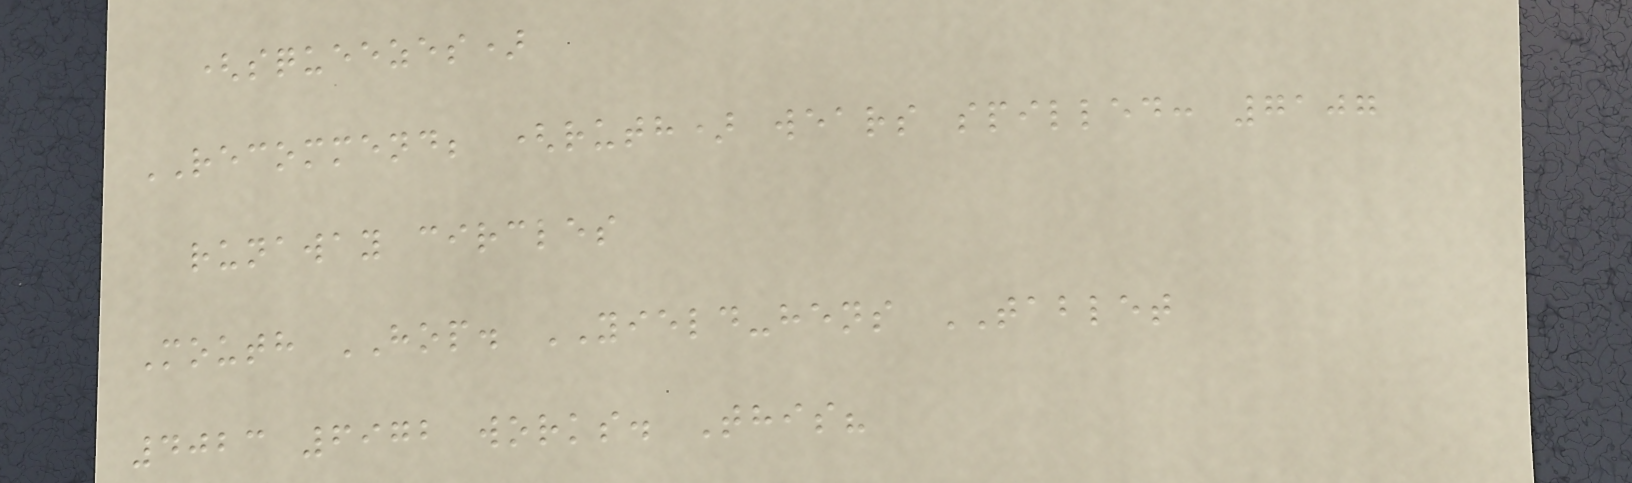(squeezes)
RECOMMEND; (ruth) wears spilled: 7107
runaway circles
Mouth HOP. YIELD-hens TABLET
4023 6972 works. This?
